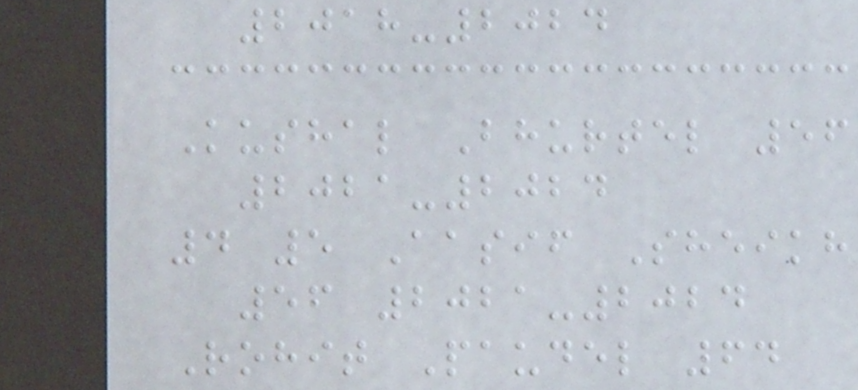2018-2024
Kushal Bhurtel 56
2021-2024
4 5 Aasif Sheikh
56 2021-2024
Rohit Paudel 64
